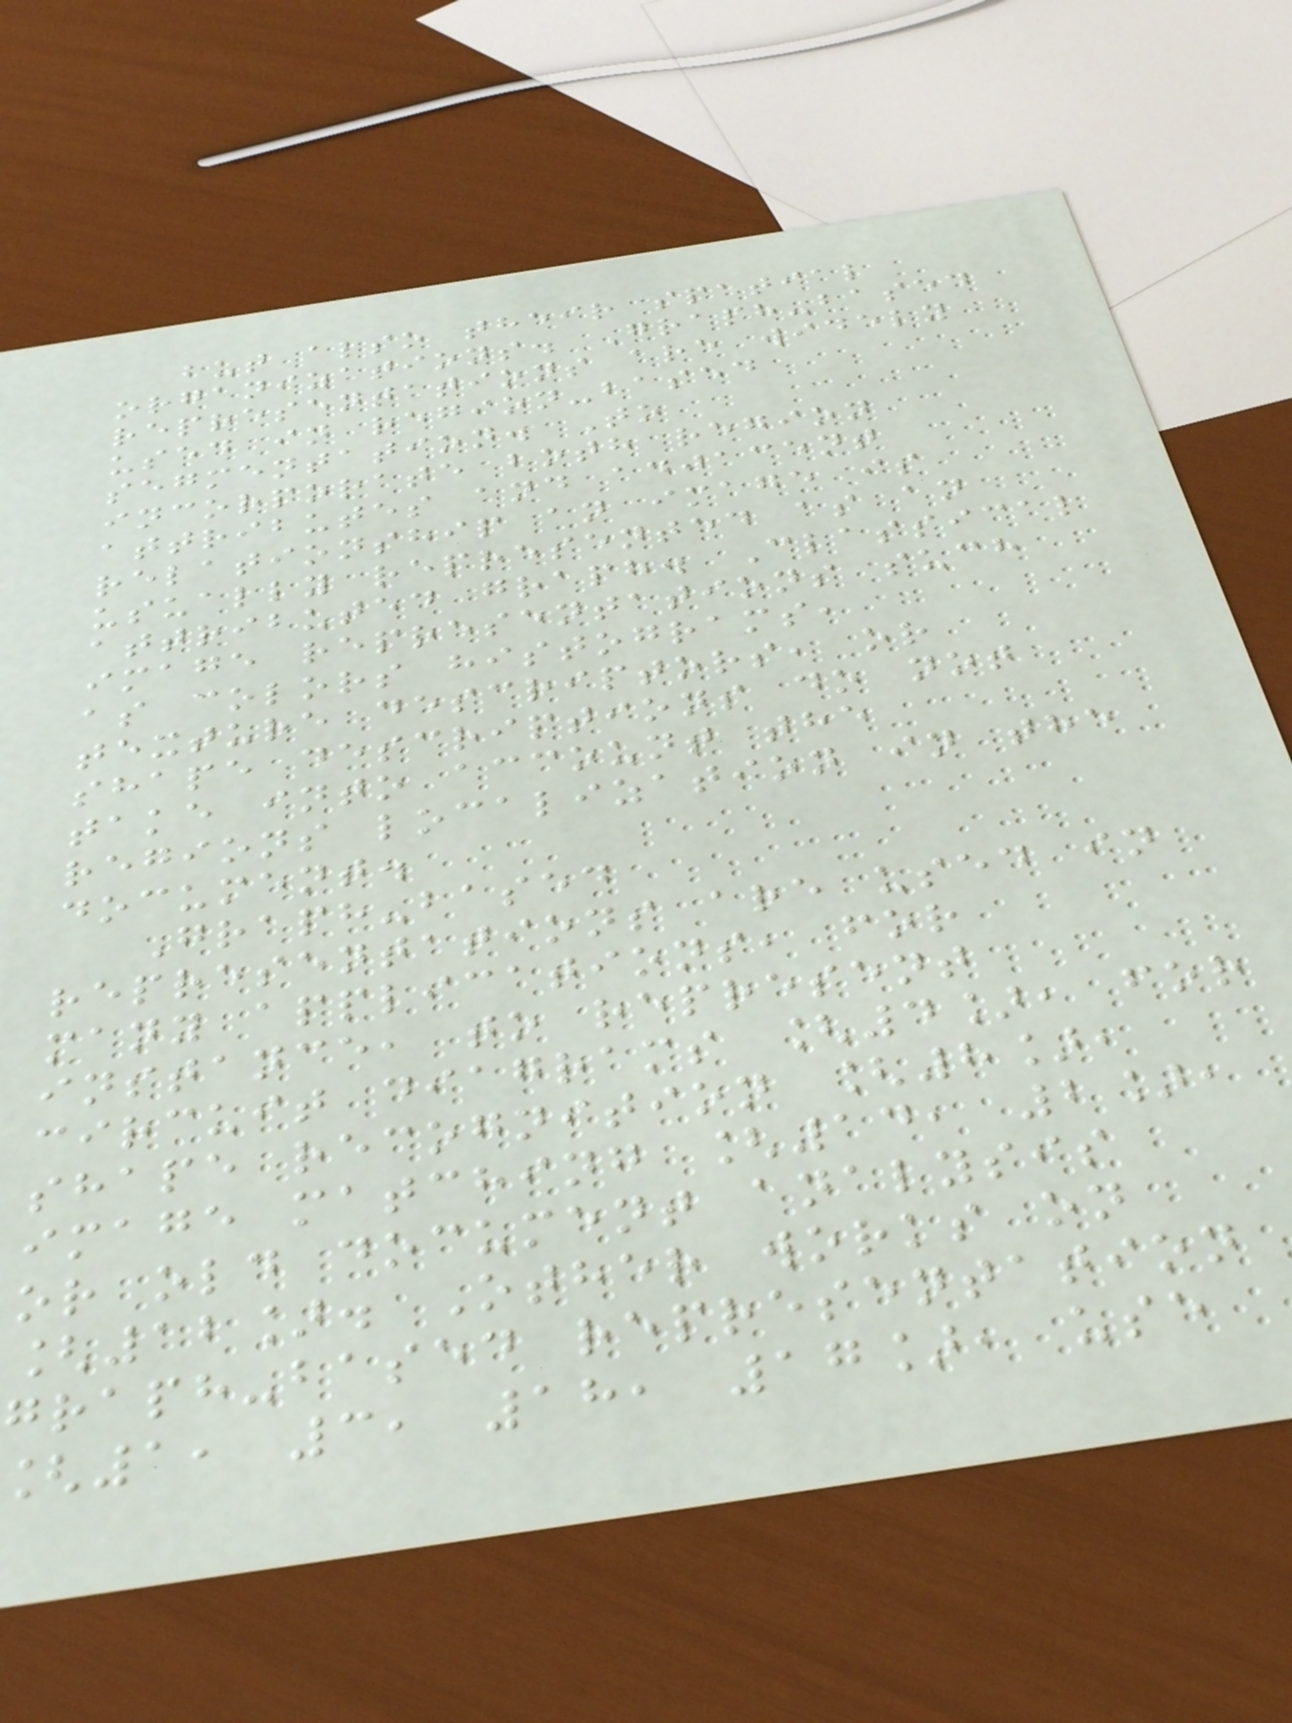but also their spatial
organizations. Graph-based
representations are widely
used in region-based
segmentation. To
incorporate both region
attributes and adjacent
relationship an image is
usually represented as an
attributed graph. Classical
image representations such
as colors histograms,
texture descriptors, or
shape descriptions do not
take into account the
regions localization in the
document.
Graph-based
representations are used in
many applications, for
instance, to represent
circuit diagrams [4], for
shape recognition [8],
image matching [14, 2],
or old document analysis
[12]. Other works on
graph-based representation
1, 3, 18, 17], use
